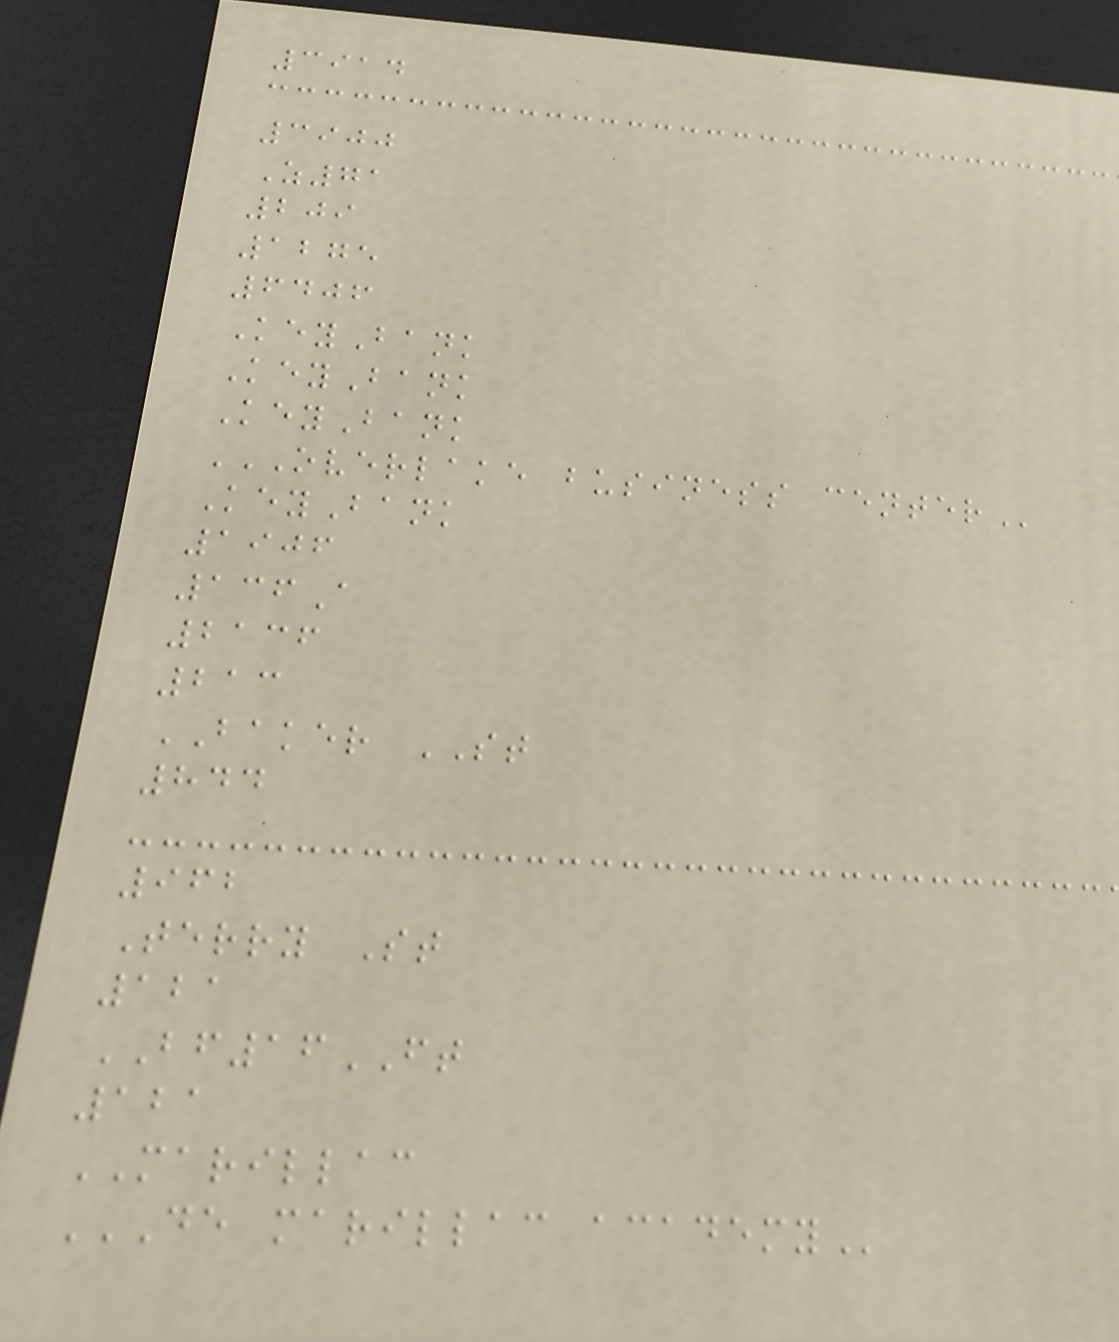3914
3900
Z71
209
1275
6406
KeyBank
KeyBank
KeyBank
OVERLAKE BUSINESS CENTER
KeyBank
1906
136A
2136
213
BAKER ST
844
962
Terry St
121
BF16FT
121
MARILLAC
DE MARILLAC ACADEMY
